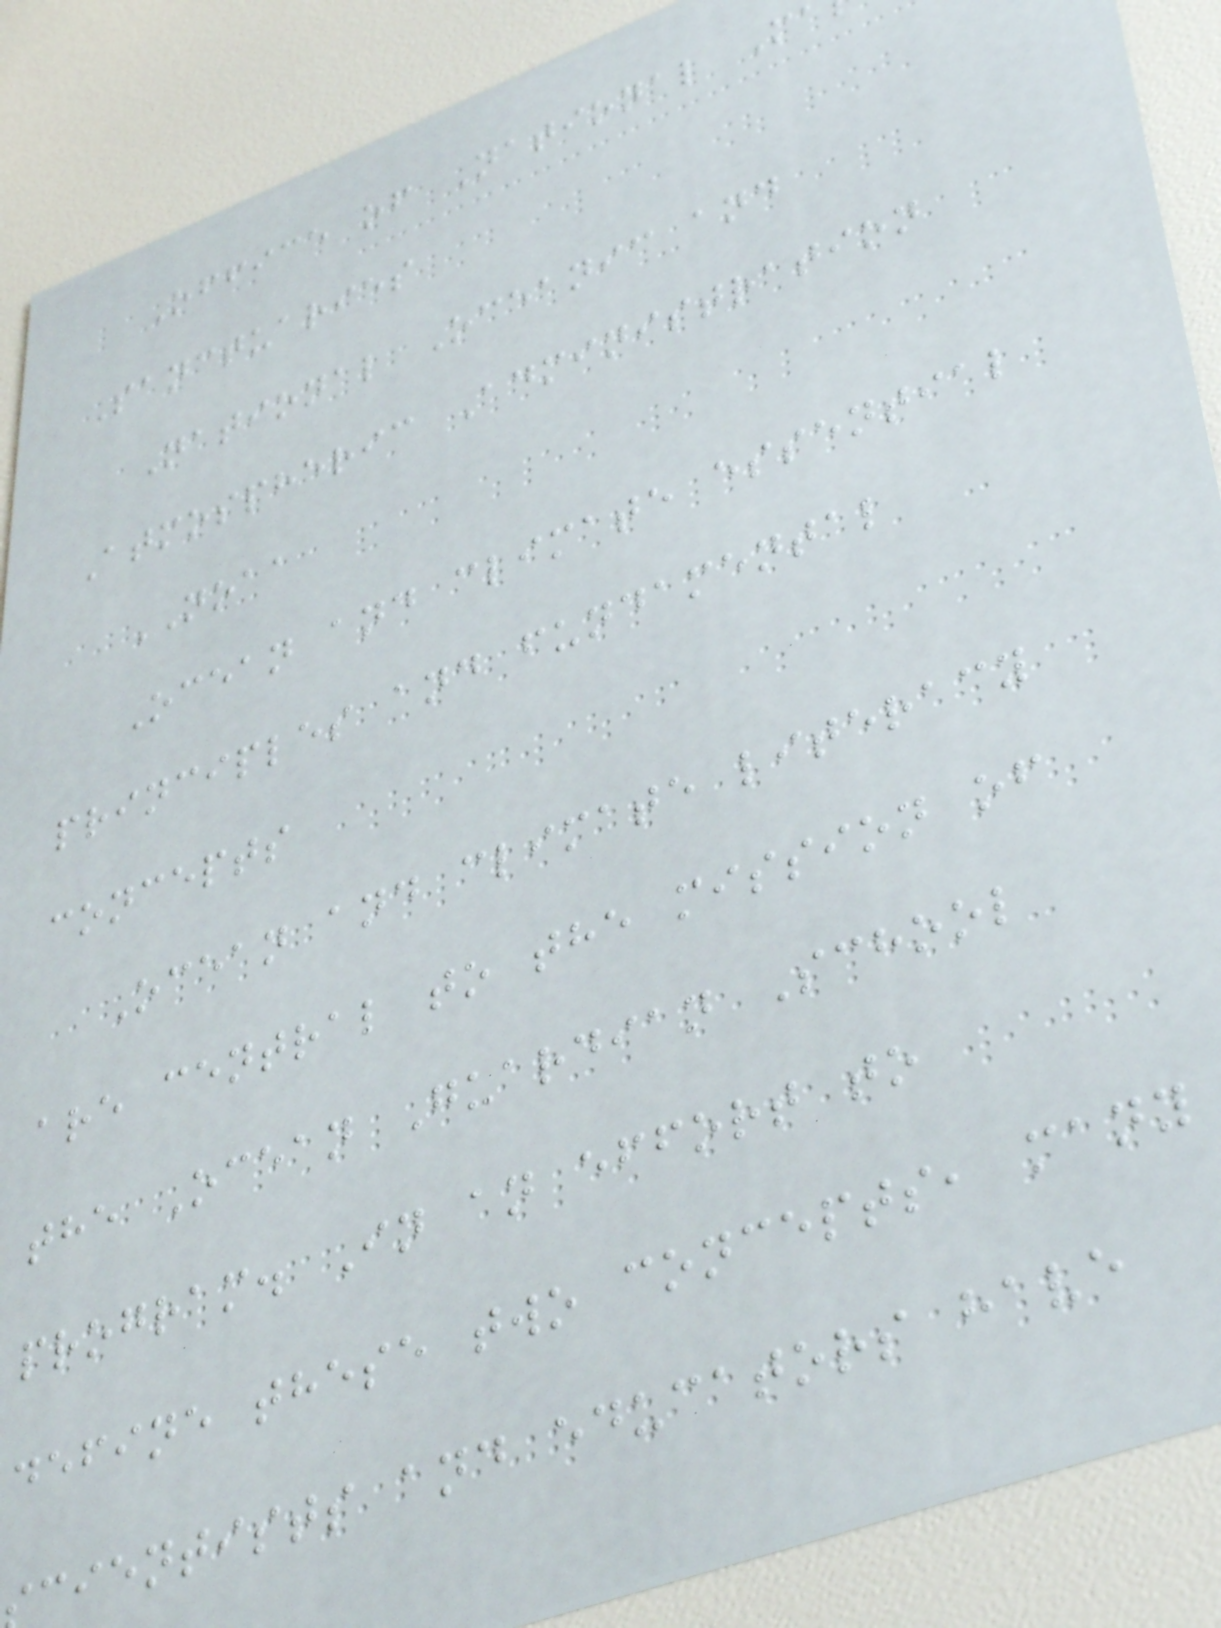Office of National M
Sanctuaries
National Oceanic and
Atmospheric Administration
NOAA
Ocean and climate essential
principles and fundamental
concepts
Ocean and climate literacy
are central to the mission of
the Ocean Guardian School
program. In an effort to
define these two concepts, many
cientists and educators have
